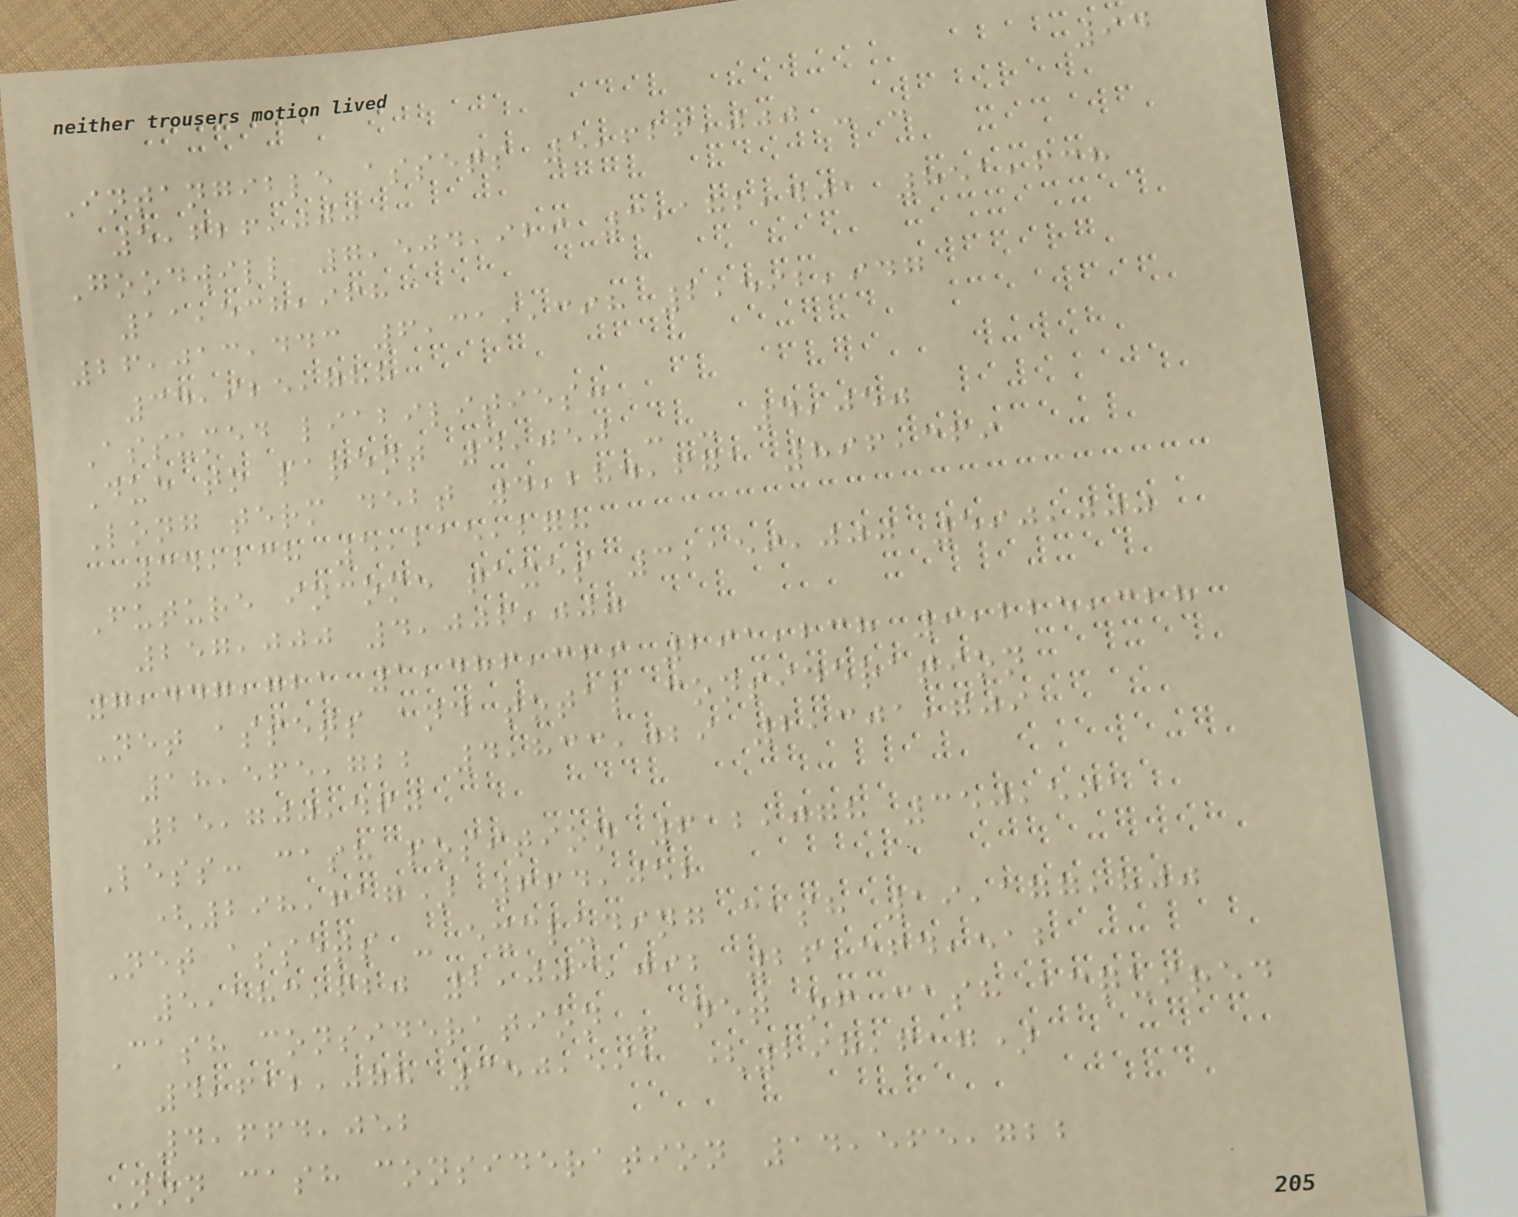94
Intangible assets 5,626,000 - -
5,626,000
Goodwill 7,504,929 3,182,401 851,638
11,538,968
26,013,443 6,319,398 2,592,947
34,925,788
Assumed liabilities:
Due to parent 4,050 - - 4,050
Long term debt 4,284,671 896,369
34,238 5,215,278
Future income taxes 3,159,000 590,000
257,000 4,006,000
7,447,721 1,486,369 291,238 9,225,328
Net assets and total consideration
18,565,722 4,833,029 2,301,709
25,700,460
Less: cash position 612,078 350,591
(298,617) 664,052
Net assets - excluding cash 19,177,800
5,183,620 2,003,092 26,364,512
Cash consideration - net of cash acquired
4,612,078 350,591 (298,617)
4,664,052
Non cash consideration 14,565,722
